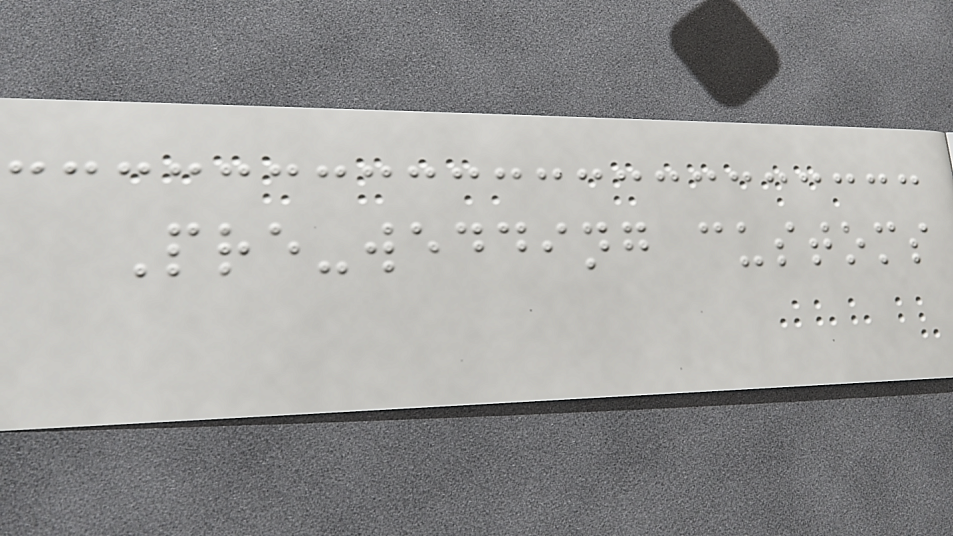Pre-wedding customs
